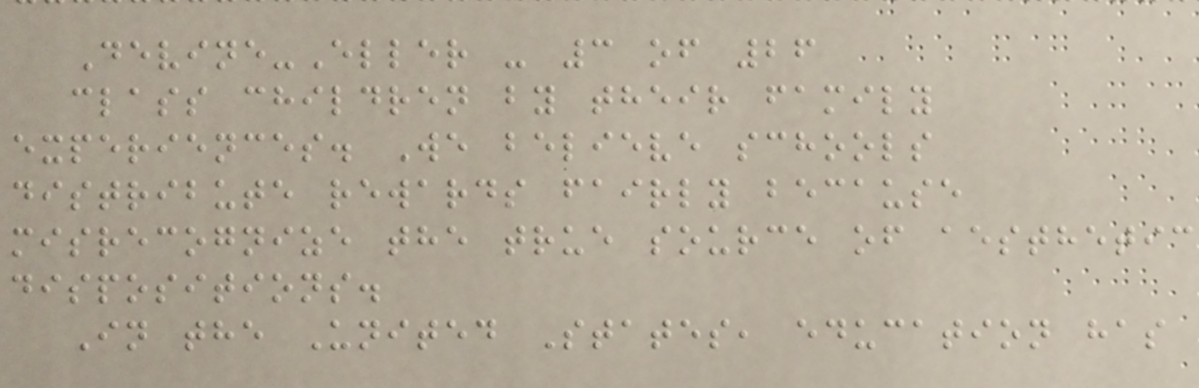Devine-Eller - 3 of 26
class children by their family
experiences. We believe schools
distribute rewards fairly because
misrecognize the true source of aesthetic
dispositions.
In the United States, education has
